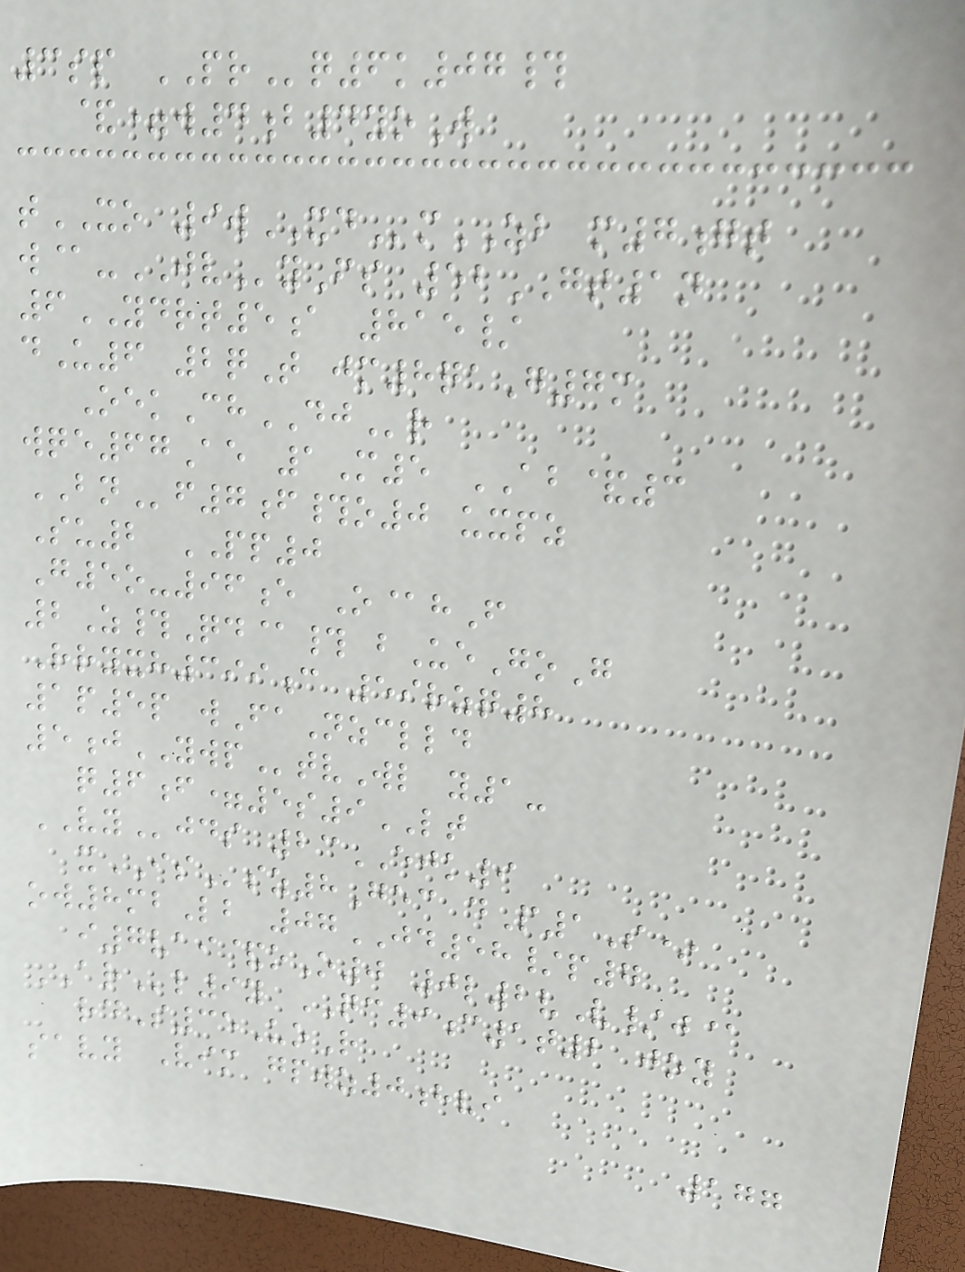3sp PRq6k07#
&=w4b4yoW
tXO 9wXDmZB m7gt
w@-JVyFs 52GT1n
6YDRT5a 815/
dU6 2qT jm8qaG7m
OekChDJr
wqe67Ae 1M5 AB&3
BNf7f#o0 uxpz
Su2 PP0
G5o-96e O@hF
2Z#Qd@# bUeGoG
Rryxh399c 59rzq8
1p5p wFaNzclld
5jYWPtvWl y1-
q6f=5s9LT
VYjds 23EJK9
xISsz8Gec dP1S*
ow8mbLb 07JD58/p7
i7vai&oO0 0l2vV/j@
ARl9y QC9c1t2 joy
rdS35UoR
savy Vim gpwz0hvi
177
